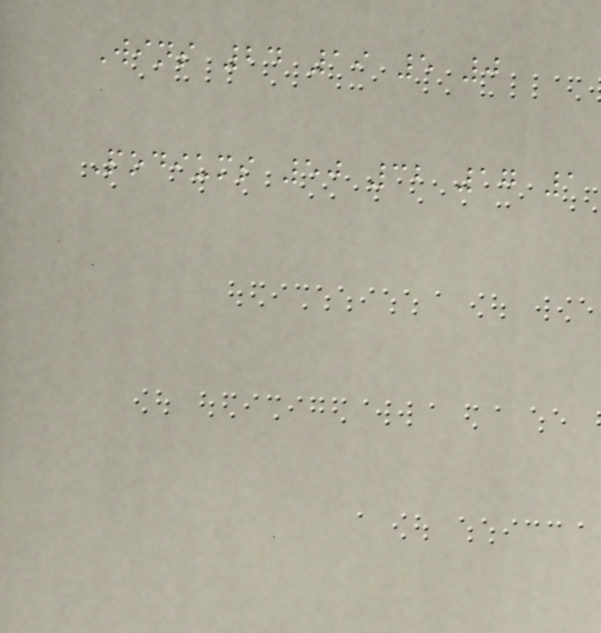Wins 24 19 5 0
Podiums 50 32 17 1
